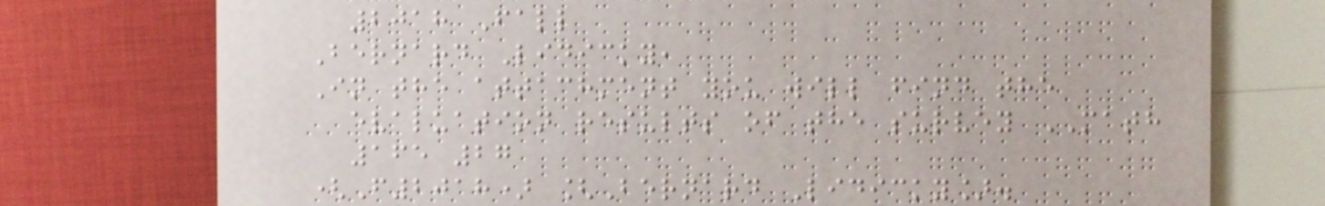2018 Fall
Bernard Lidicky,
In the attachment you will find the
evaluation results of the survey MATH
165 27
(F2018) [Bernard Lidicky].
